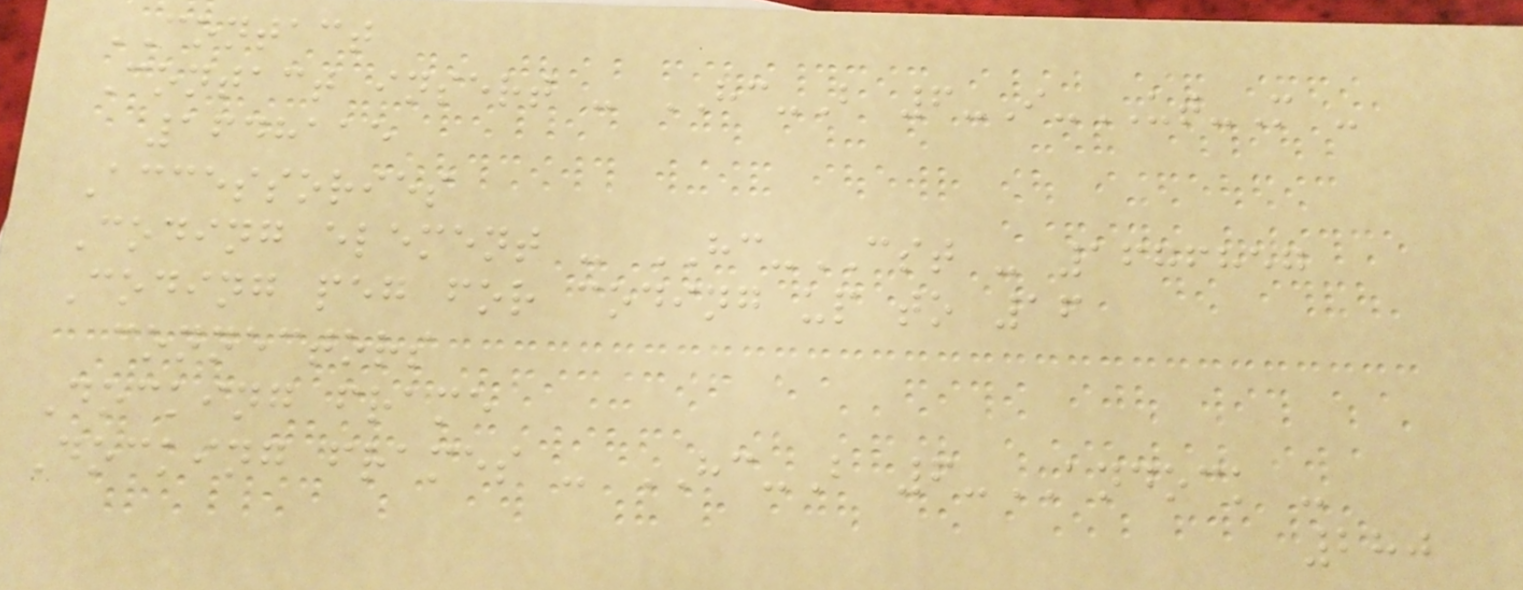CONTACT
Contact insert - HC-B 6-I-UT-M -
1648115
Accessories
Coding element - HC-CST - 1676857
Coding peg for coding up to 16
connectors
Docking frame
Docking frames - HC-B 6-ANDOCK -
280
